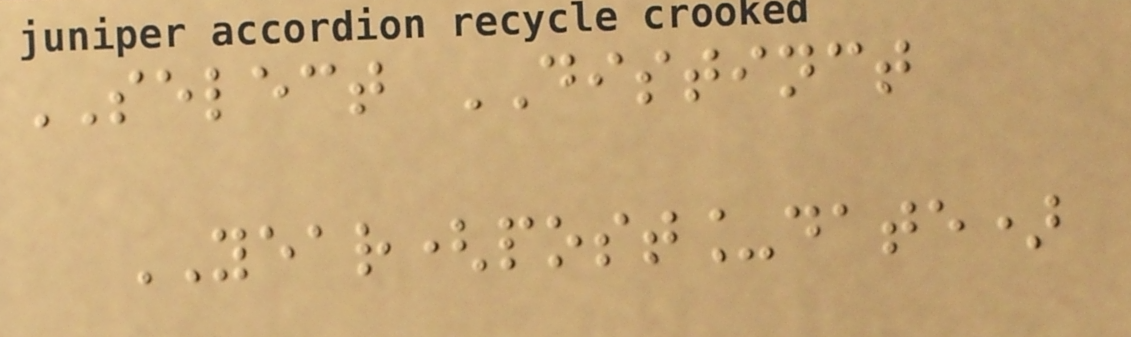SELECT DISTINCT
YEAR(post_date)
